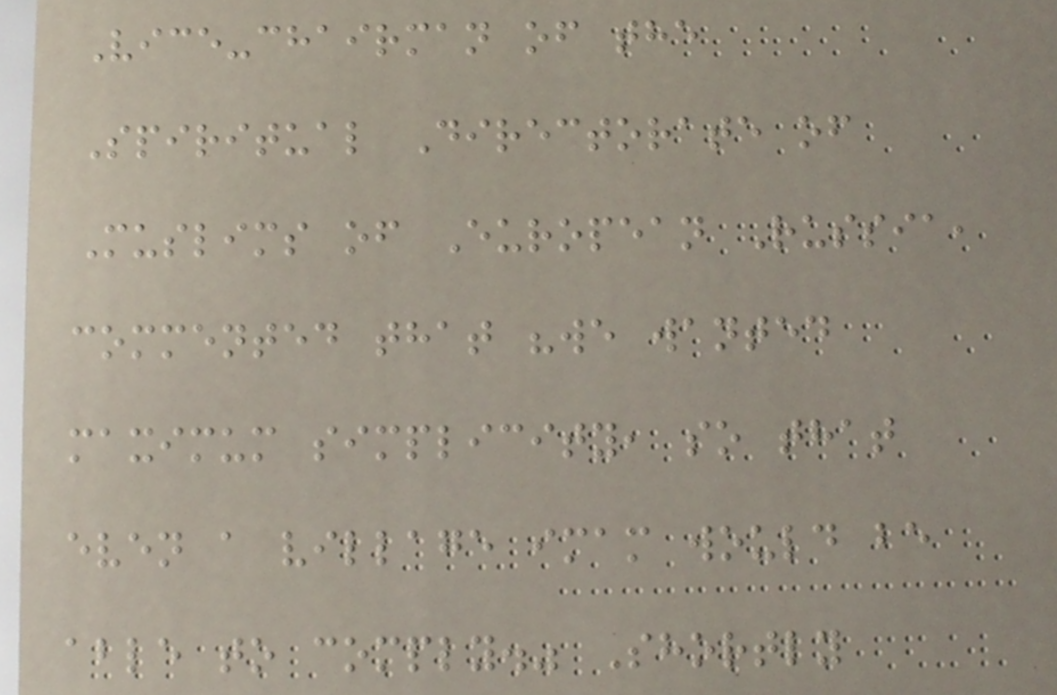Vice-chairman of the
Spiritual Directorate of
Muslims of European Russia,
commented that "we wanted
maximum simplicity, so that
even a village imam would be
able to comply." Shortly
